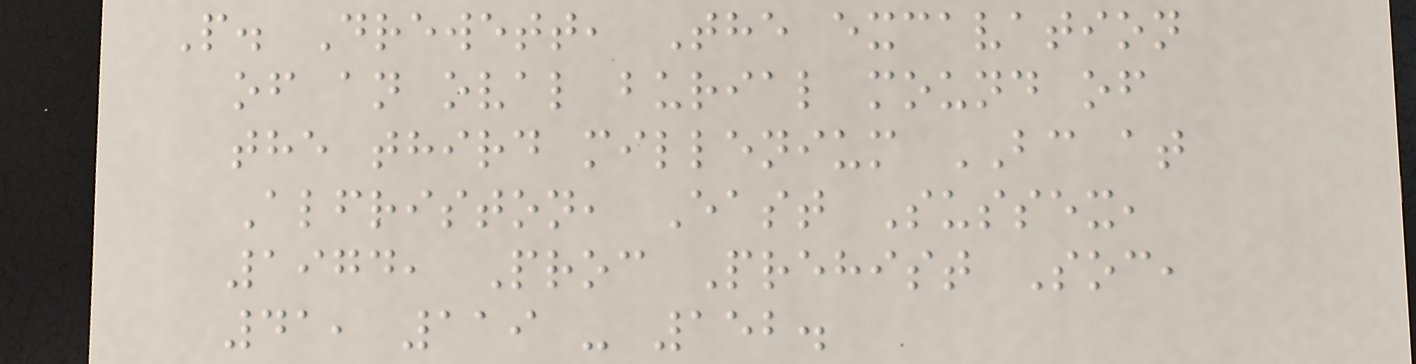P. Drewett, The excavation
of an oval burial mound of
the third millenium BC at
Alfriston, East Sussex,
1974, Proc Prehist Soc,
41, 119 - 152.
